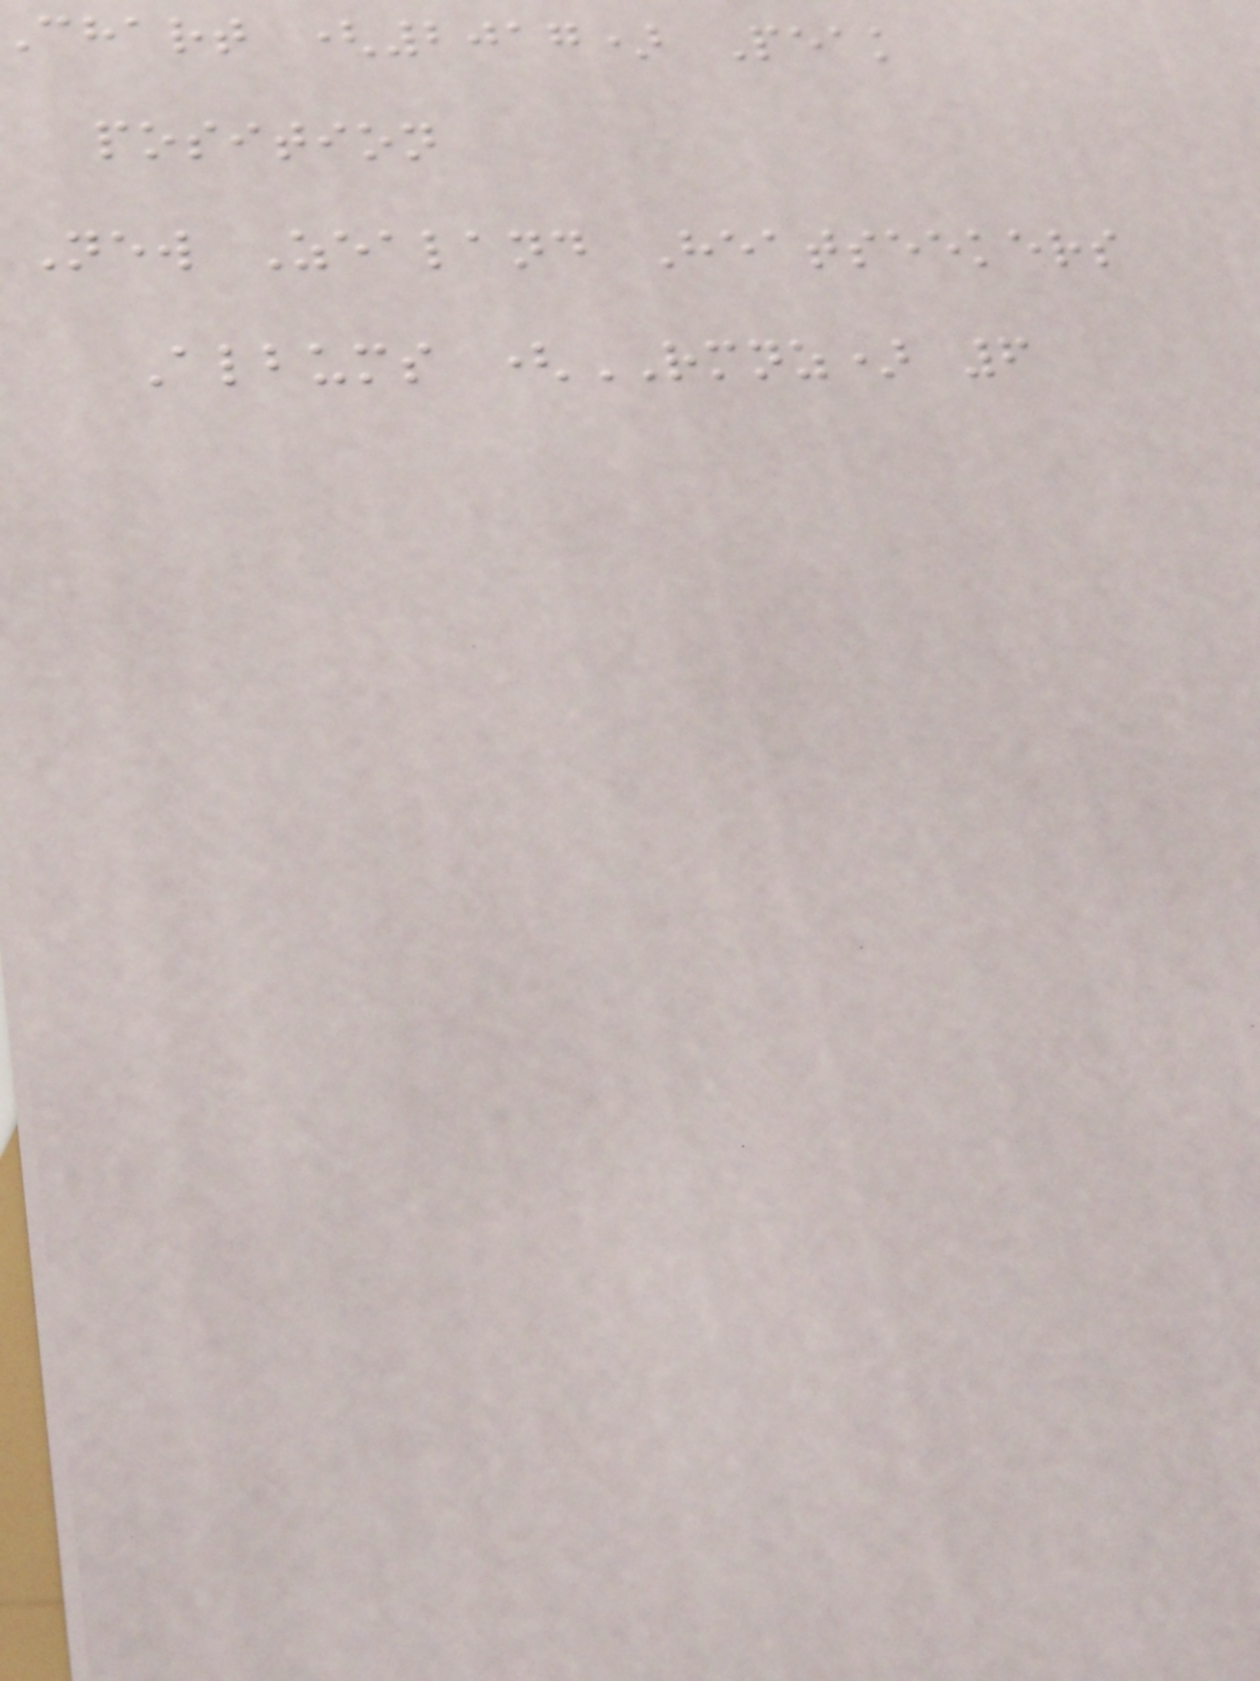chart (2017) Peak
position
New Zealand Heatseekers
Albums (RMNZ) 6
